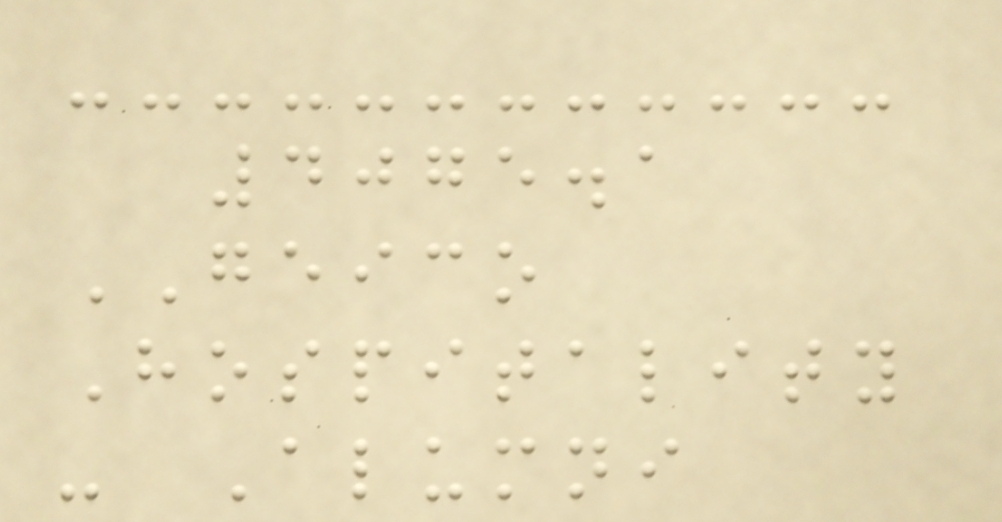4075.1
GEICO
Hospitality
- Alumni
